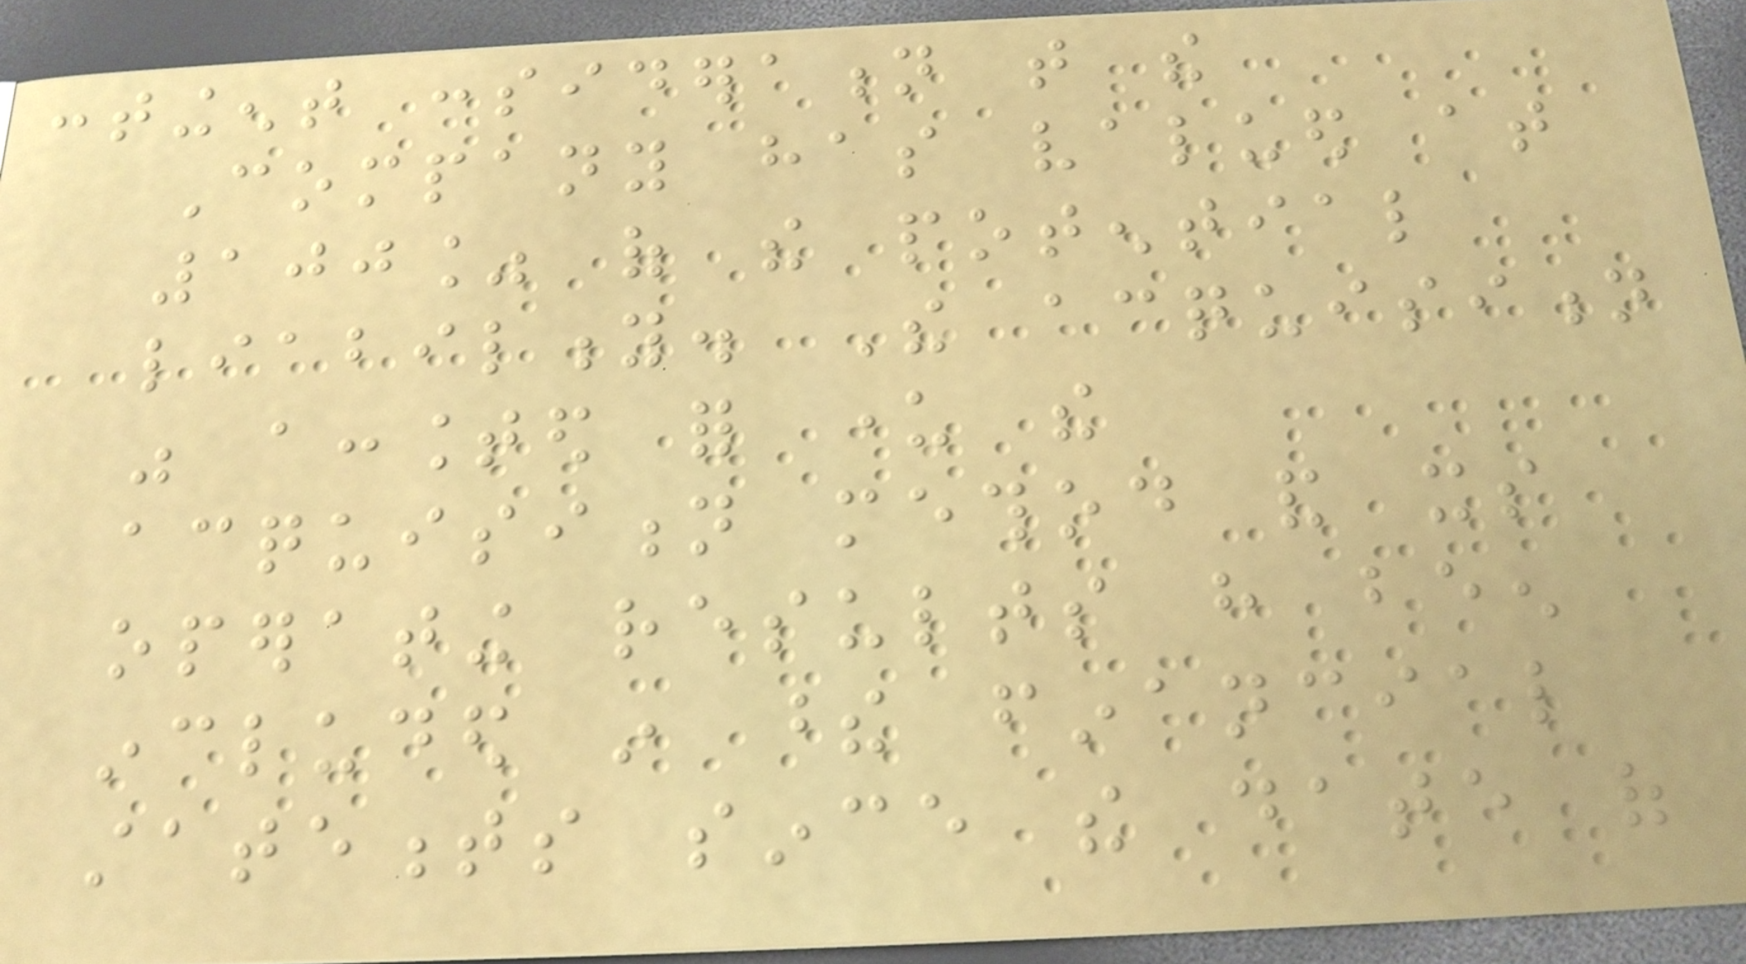contingent consideration that the
Company has valued at
100% of the potential
liability. The acquisition
was accounted for under the
acquisition method and its
operating results have been
included in these financial
statements since the date of
